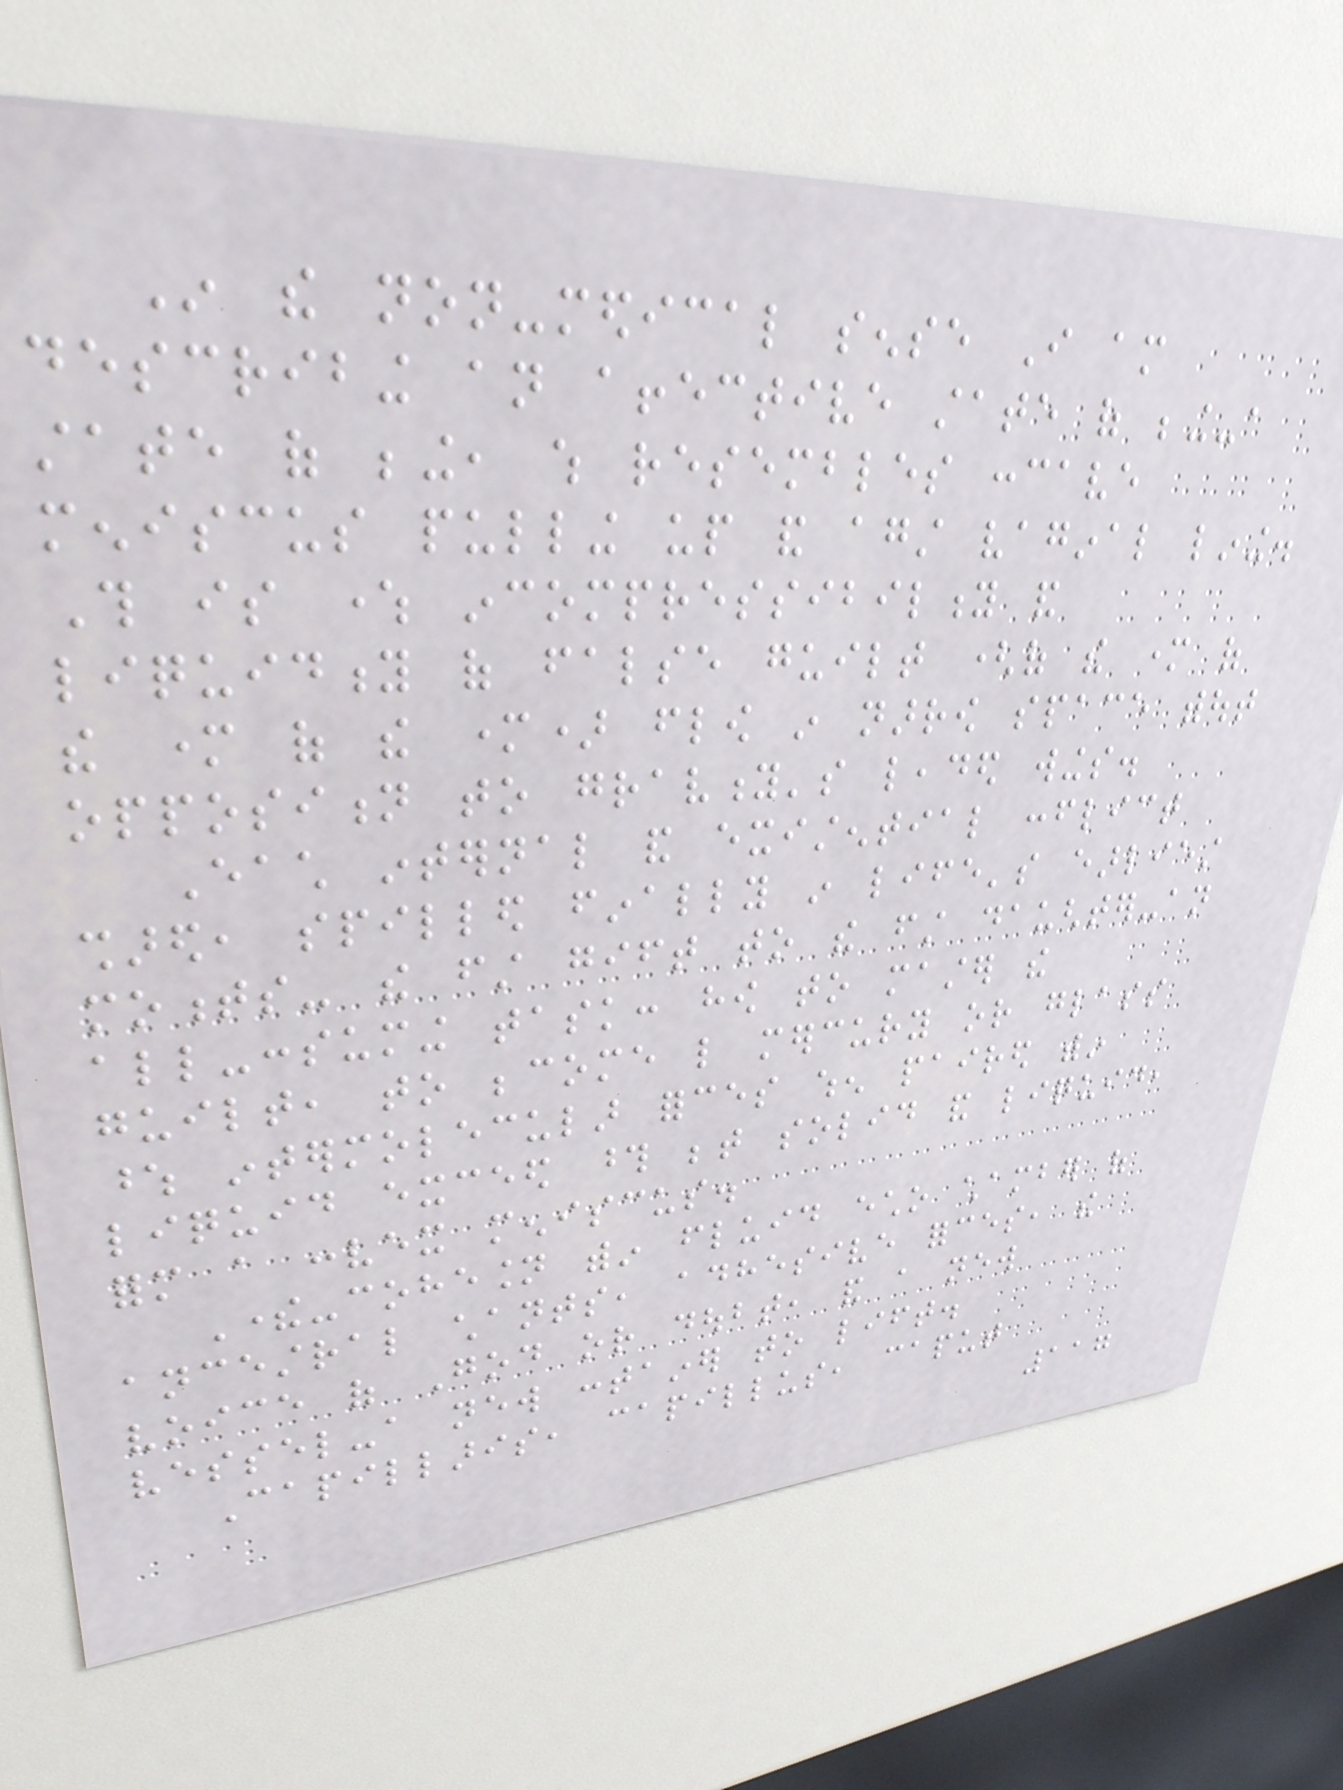In the non-medical sense I am
describing an affective state of being-a
state of being, which resembles concave
meniscus pulling up and against vaginal lining.
This is where incompressibility and
liquidity of false guilt (of the mother of
the mother of the mother) flow in narrow space without
opposition to gravity's leaded wings.
Each internal and existential conflict
shared, spilled finally in life's earliest
moments- the first gift to the first daughter-an
all-consuming task: how to master the
guilt, to become like mercury or glass
whose intermolecular forces when paired within
liquid exceed those between solid and liquid,
form a convex meniscus.
There-cohesion within fluid echo chamber of
ancestral chants, adhesive forces, the
voice of God or doubt, and a new
vessel-a new container to lift.
Capillaris, capillus, caput
117
